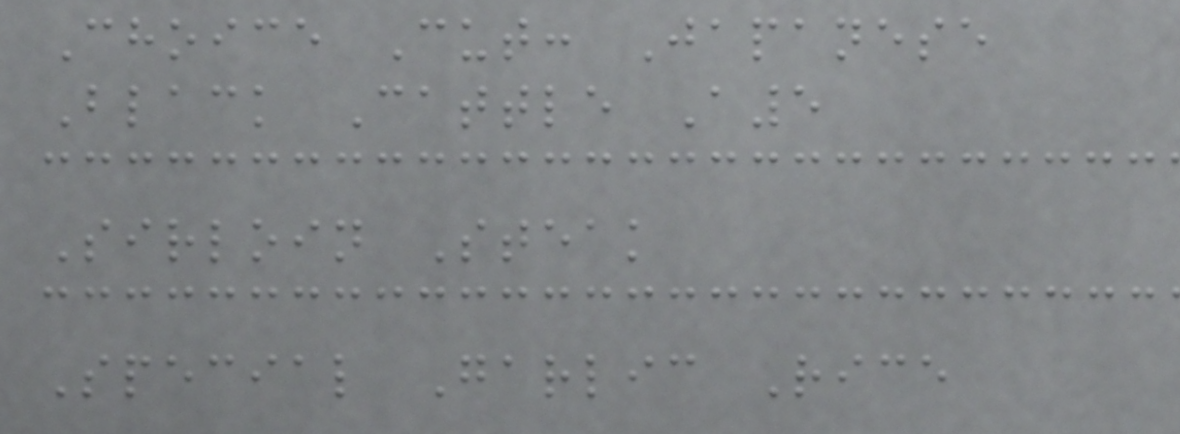Choice Cut: Japanese
Black Cattle A5
Sirloin Steak
Special Garlic Rice
